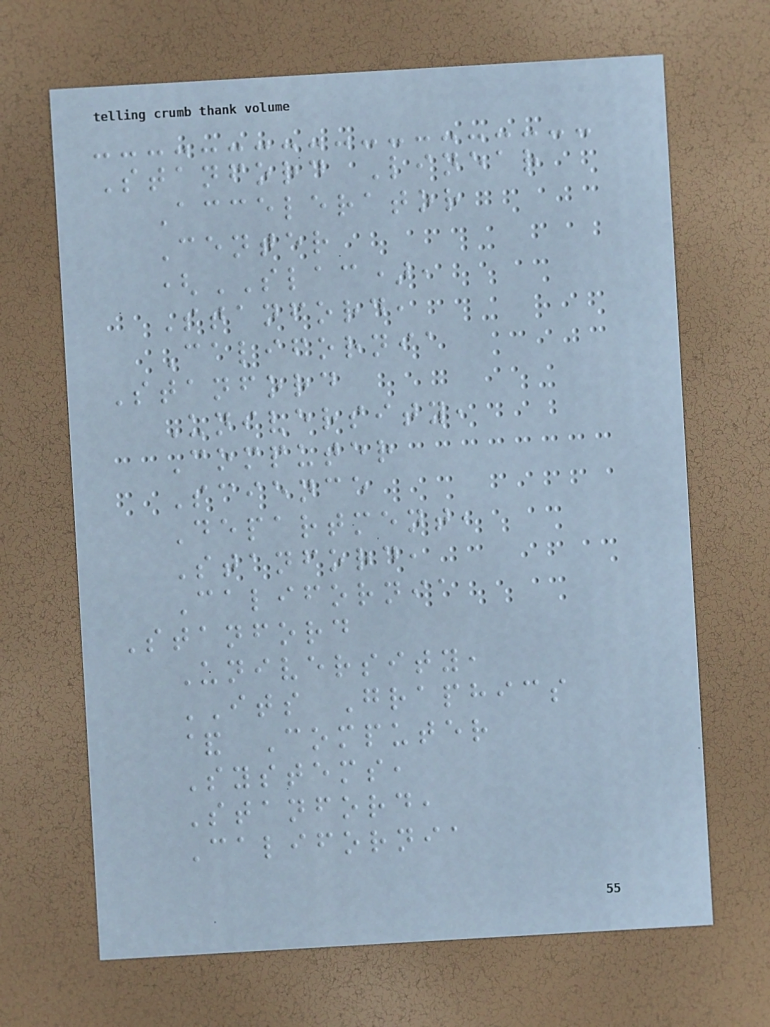Stanford Linear
Accelerator
Center
(SLAC),
Stanford,
California
Stanford
University,
Computer
Science
Department,
Stanford,
California
Stanford
University,
ITS Graphics
& Computer
Systems,
Stanford,
California
